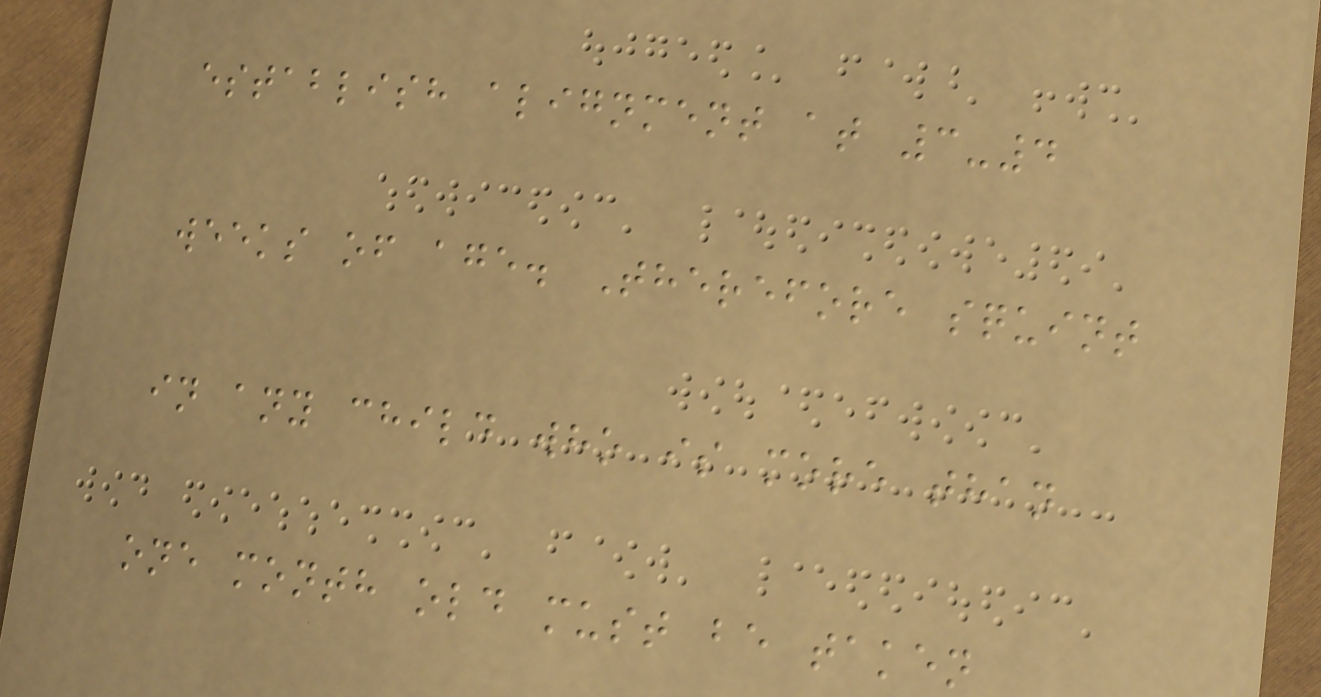establish alignment at 3-4
weeks of age. Therefore squint
in any child who is more than
one month old must be taken
